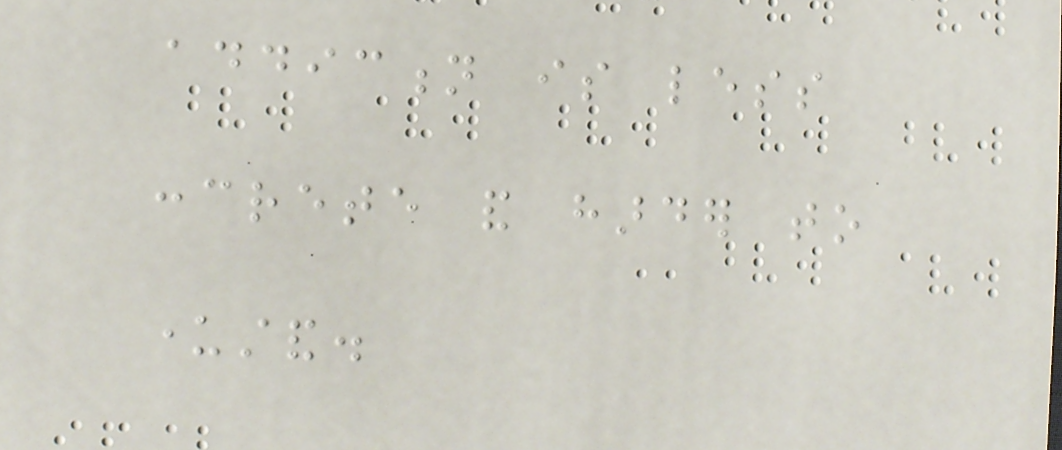addiction is less
concrete and harder to
understand.
